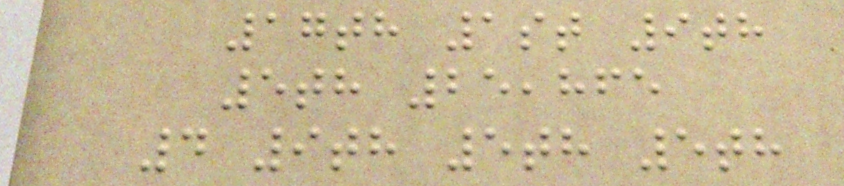17th 1st 9th
5th 25,865
4 9th 5th 5th
